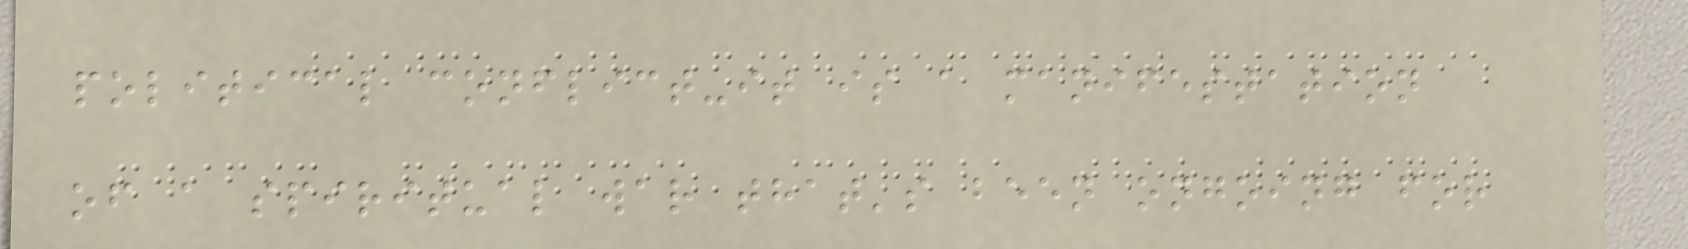political conflict-it is a manifestation
of a spiritual war that's been ongoing for
